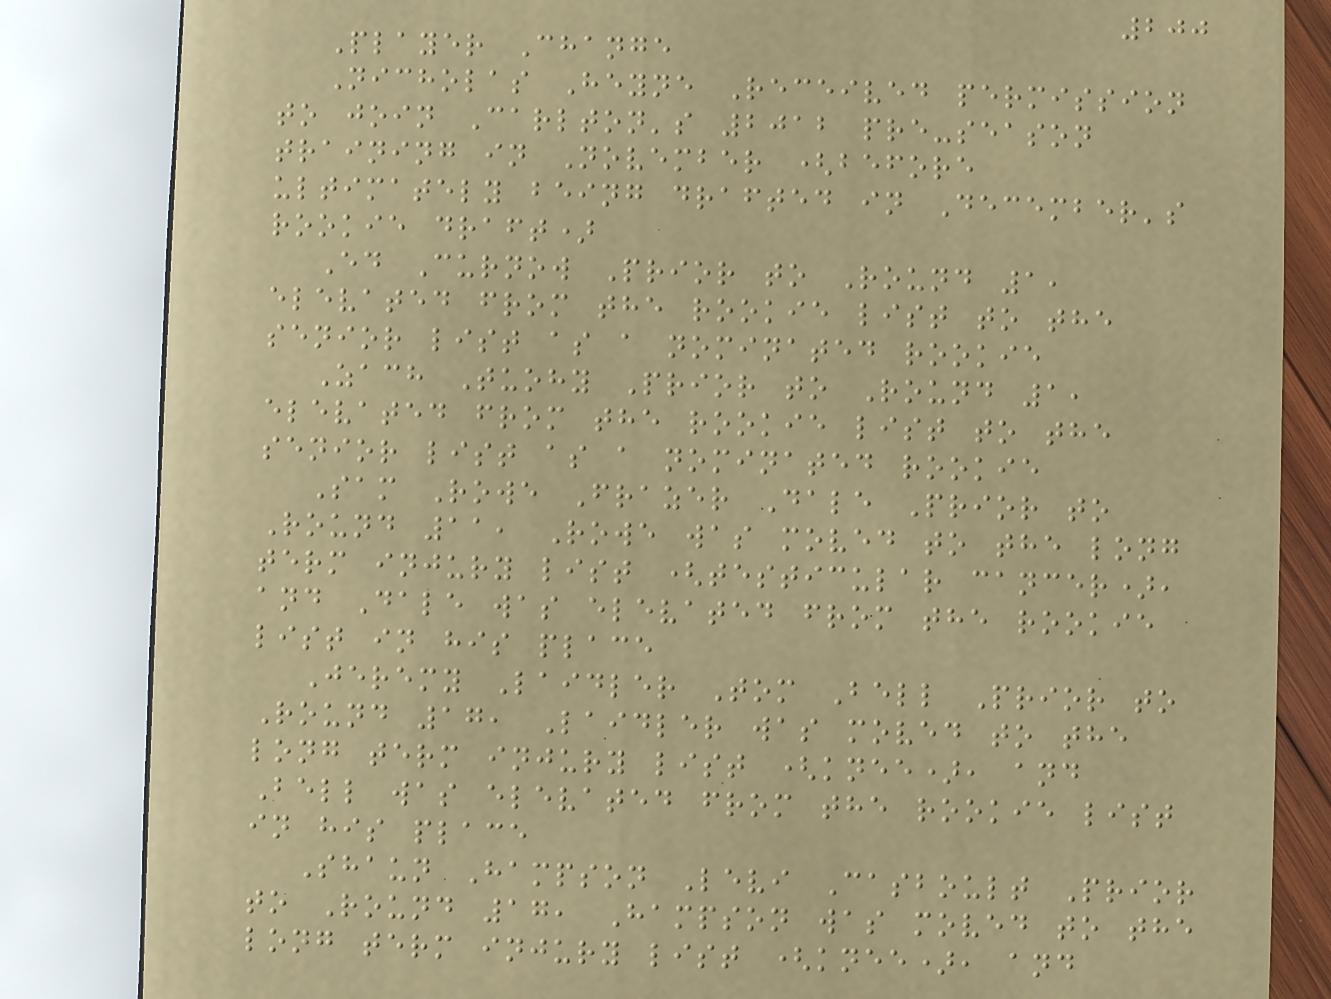200
Player Change
Nicholas Heyne Received permission
to join Carlton's 2012 pre-season
training in November (before
ultimately being drafted in December's
rookie draft)
Ed Curnow Prior to Round 1,
elevated from the rookie list to the
senior list as a nominated rookie
Zach Tuohy Prior to Round 1,
elevated from the rookie list to the
senior list as a nominated rookie
Sam Rowe Frazer Dale Prior to
Round 11, Rowe was moved to the long
term injury list (testicular cancer),
and Dale was elevated from the rookie
list in his place
Jeremy Laidler Tom Bell Prior to
Round 17, Laidler was moved to the
long term injury list (knee), and
Bell was elevated from the rookie list
in his place
Shaun Hampson Levi Casboult Prior
to Round 17, Hampson was moved to the
long term injury list (knee), and
